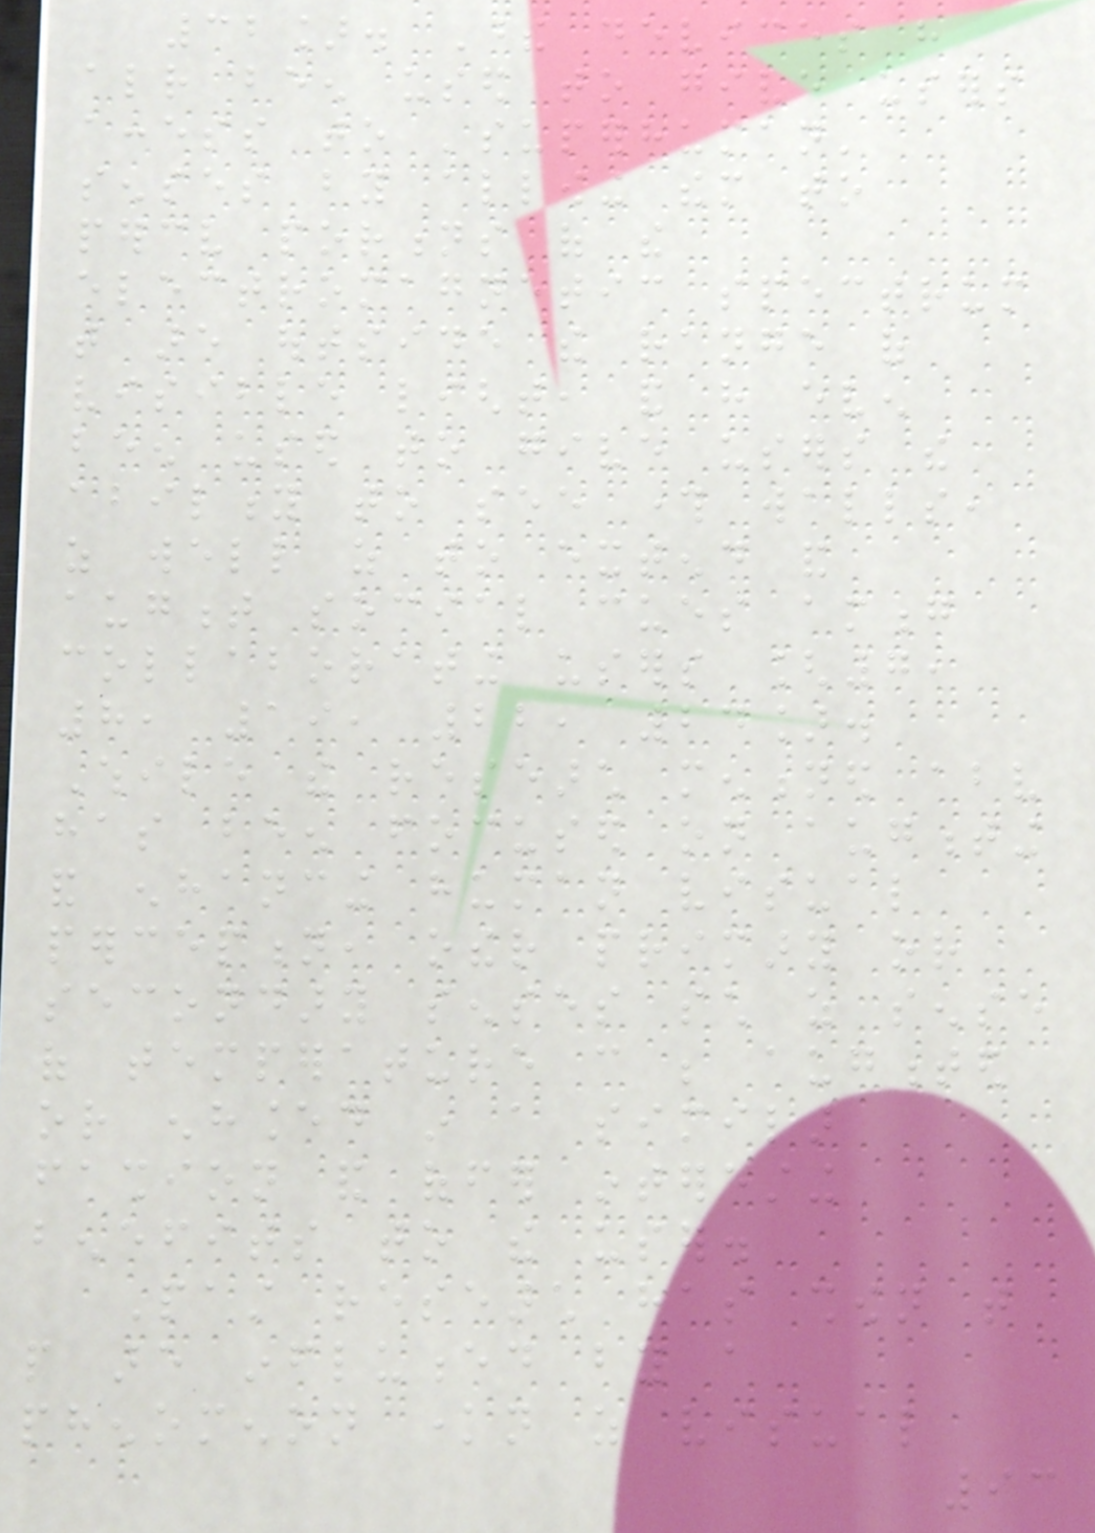32]. These devices have
already been used to give users
access to 'superhuman'
senses by allowing them to
perceive portions of the
electromagnetic spectrum
that are outside the range of
visible light, and have even
been used to give users the
ability to see through walls,
as well as to extend and
augment social cues among
collaborating users [7,
8, 19, 22, 24].
While the research mentioned above
has been focused on augmenting
and enhancing human visual
perception, other primary or
secondary senses such as sense
of temperature can be augmented
or enhanced in a similar
fashion and offer interesting
benefits to the user.
Past research has shown that
people are influenced by a
phenomenon known as visual
93
